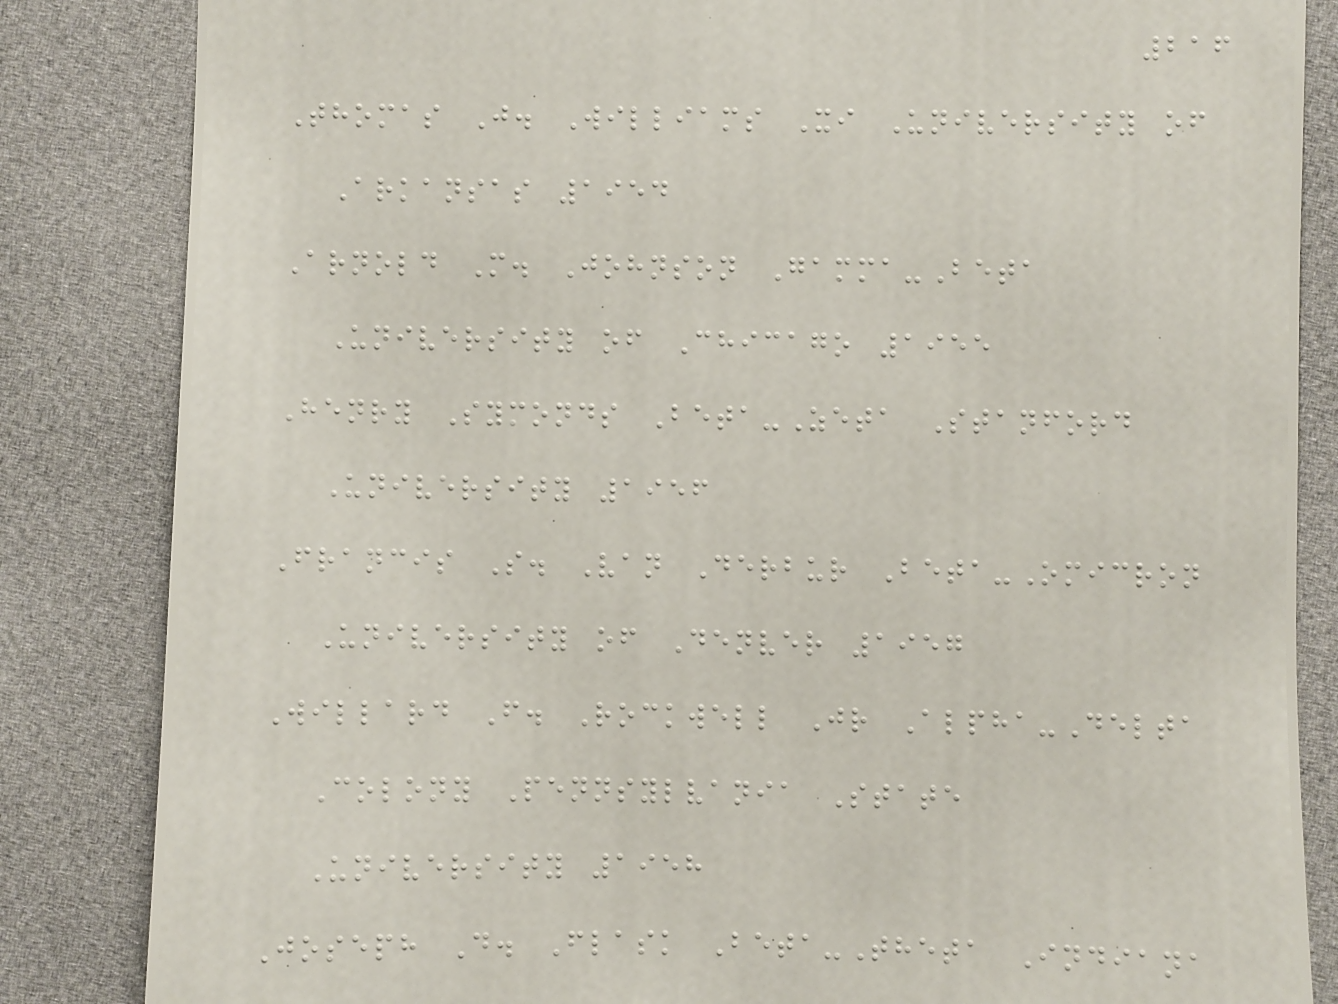216
Thomas J. Williams Xi University of
Arkansas 1954
Arnold M. Johnson Gamma-Beta
University of Chicago 1955
Henry Symonds Beta-Zeta Stanford
University 1956
Francis S. Van Derbur Beta-Omicron
University of Denver 1957
Willard F. Rockwell Jr Alpha-Delta
Colony Pennsylvania State
University 1958
Joseph D. Flask Beta-Theta Indiana
